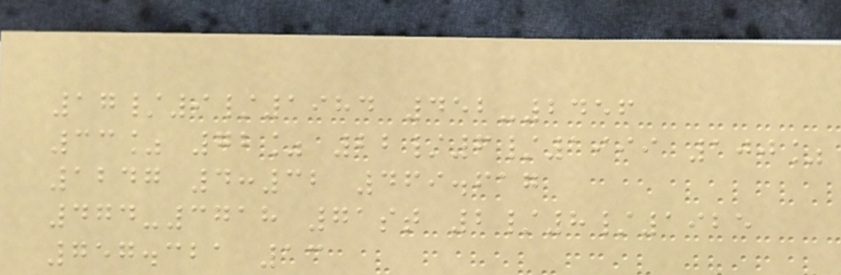17/9/1984 452-2456
33% 72% 22/6/1999 100%
1247 4:32 469.617
474-3718 71st 2/8/1925
757.321 13
